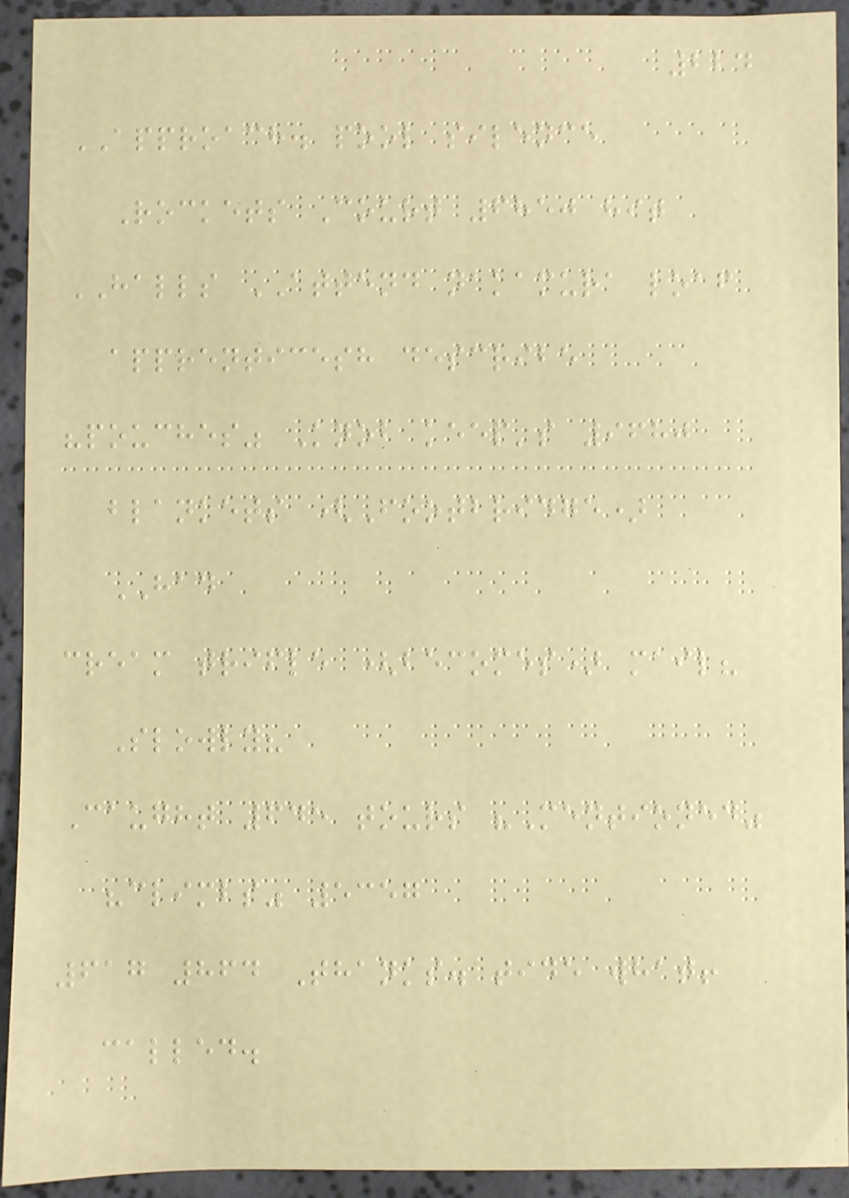224
APPROACH. pool silence
Rockets Court 6850 hit
HALLS ATTEND nakamura loaf
apprenticesh describe
"pouches" Knob keep's 9680
blankets (Footbridge)
HAD
cream trifle (becomes) mail?
Slowly?
Caught 645 tours "Mentioned"
"climbs" 5357
617 864 Thanks. tide what!
called.
